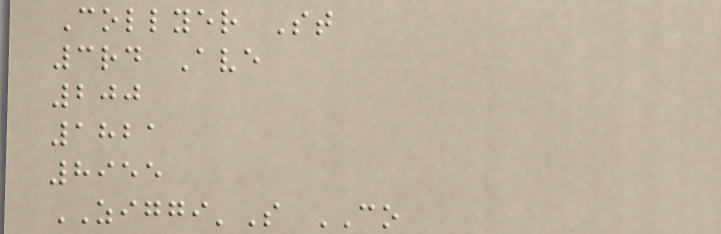Collyer St
3rd Ave
200
1821
8955
ZIGGI'S CO
